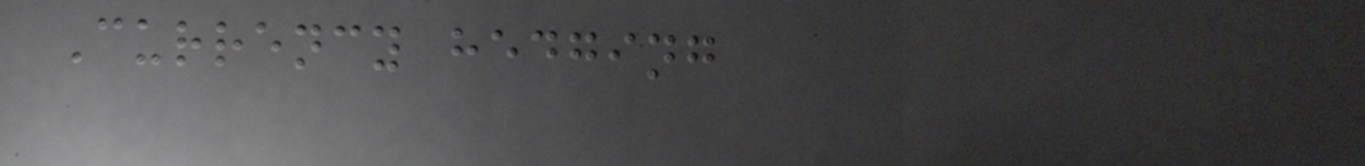Currency hedging
